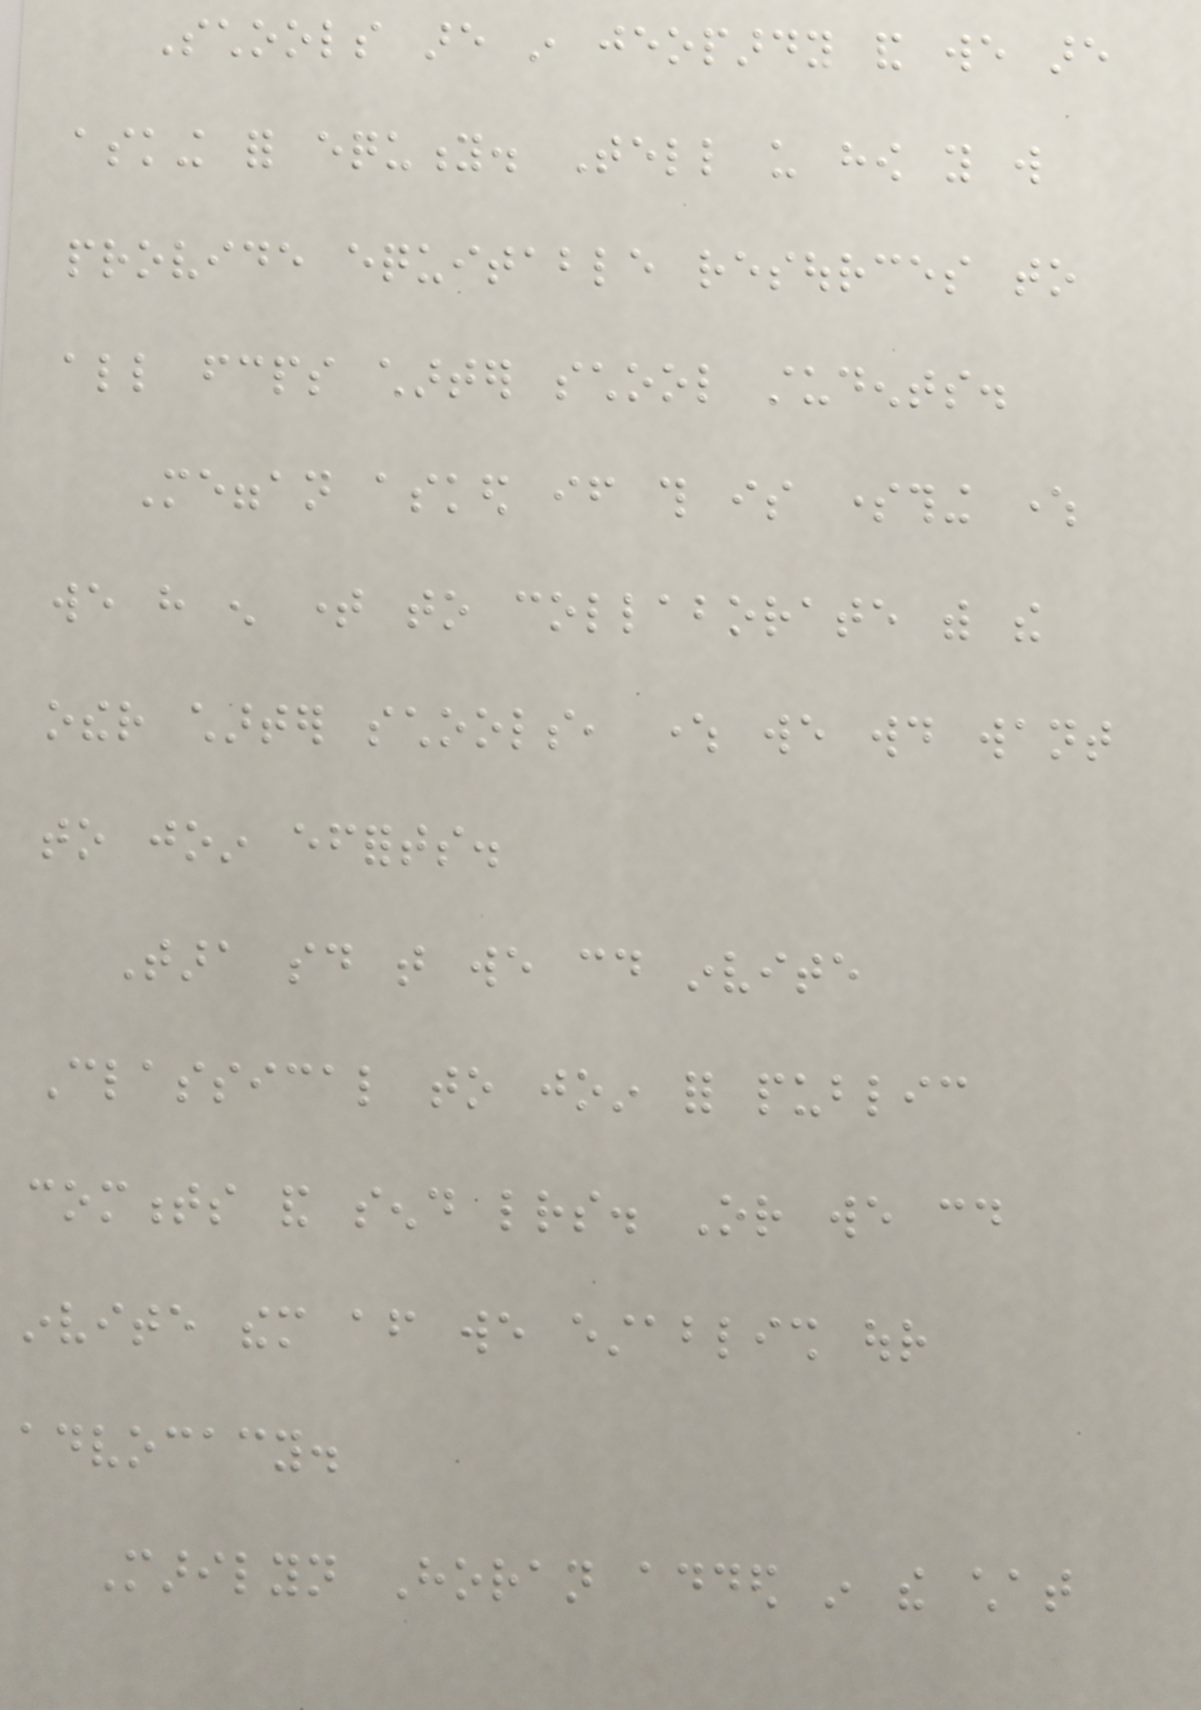Schools are in jeopardy and we are
asking for equity. Tell us how you will
provide equitable resources to
all fcps charter school students.
Meggan asked if this is something where
we have enough time to collaborate with the
other charter schools, where we would want
to join efforts.
Tara said that we could invite
Classical to join for public
comments and send letters. Or we could
invite them after we establish our
advocacy.
Marilyn Horan added in the chat
